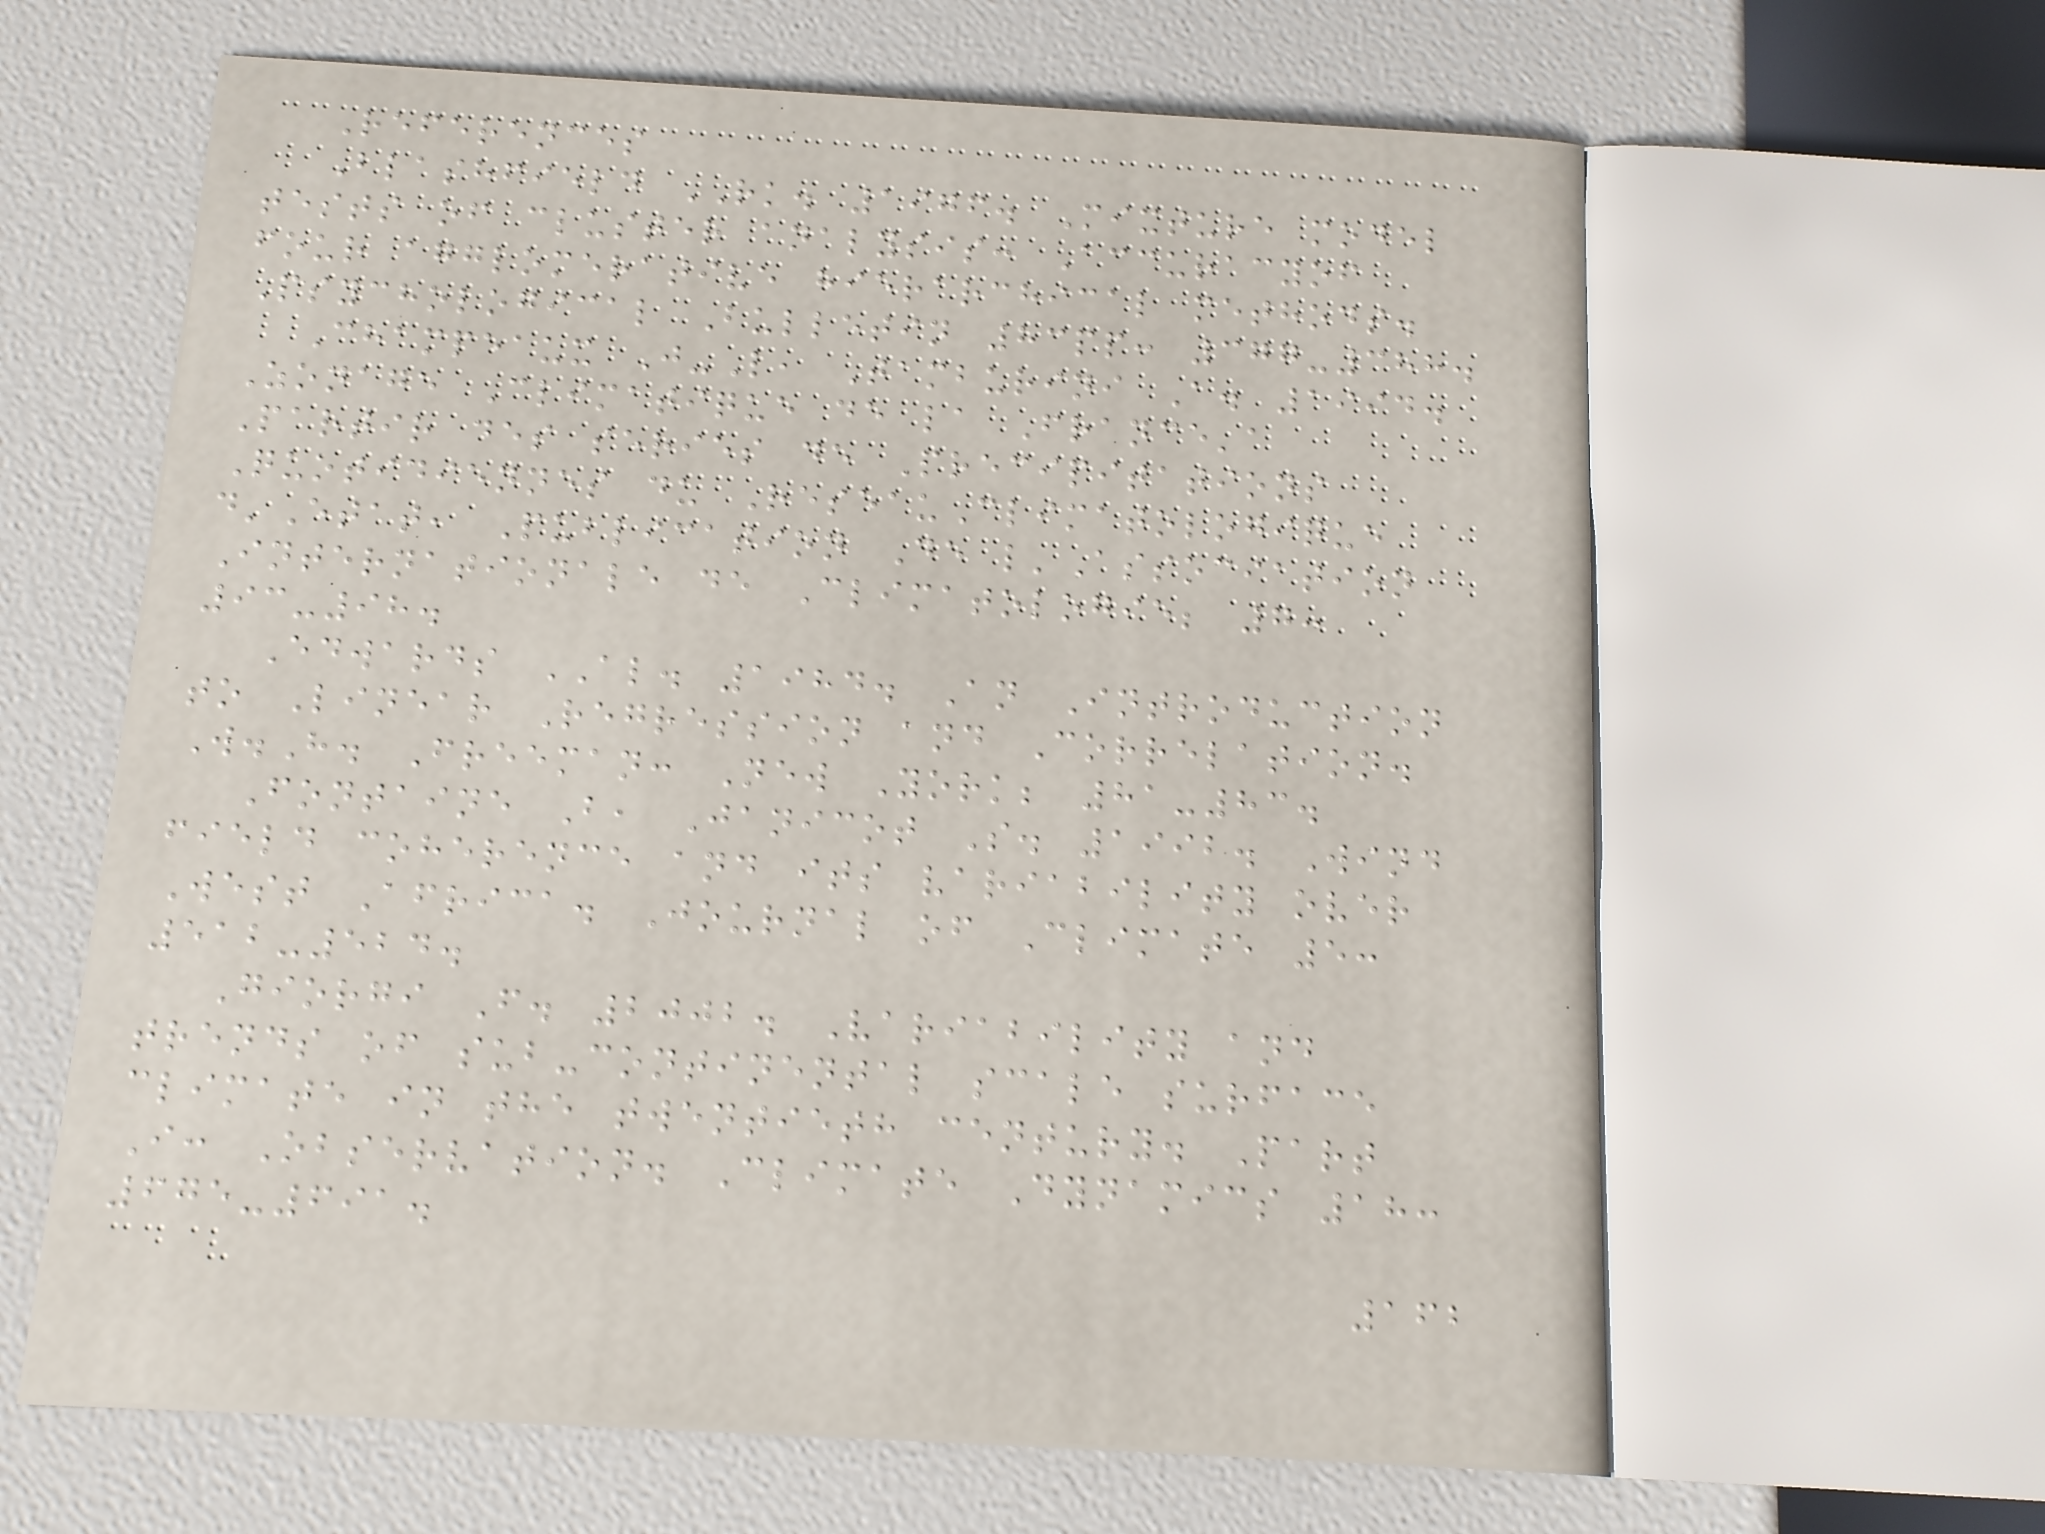References
Blashfield RK. 1976. Mixture model
tests of cluster analysis: Accuracyof
four agglomerative hierarchical methods.
Psychological Bulletin 83pp: 377-388.
Champeaux J-L, Tamburini A. 1994.
Zonage Climatique de la France'a
Partir des series de Precipitations
Quotidiennes du ReseauClimatologique
d'Etat, Publication De l'Association
Internationale de Climatologie; 7:
93-98.
Edwards AL. 1984. An Introduction
to Linear Regression and Correlation.
W.H. Freeman: New York; 81-83.
Fontaine B, Janicot S. 1992. Wind
field coherence and its variability over
West Africa. Journal of Climate 5:
512-524.
Giorgi F. 2002. Variability and
trends of sub-continental scale surface
climate in the twentieth century. Part
I: Observation. Climate Dynamics 18:
675-691.
162
